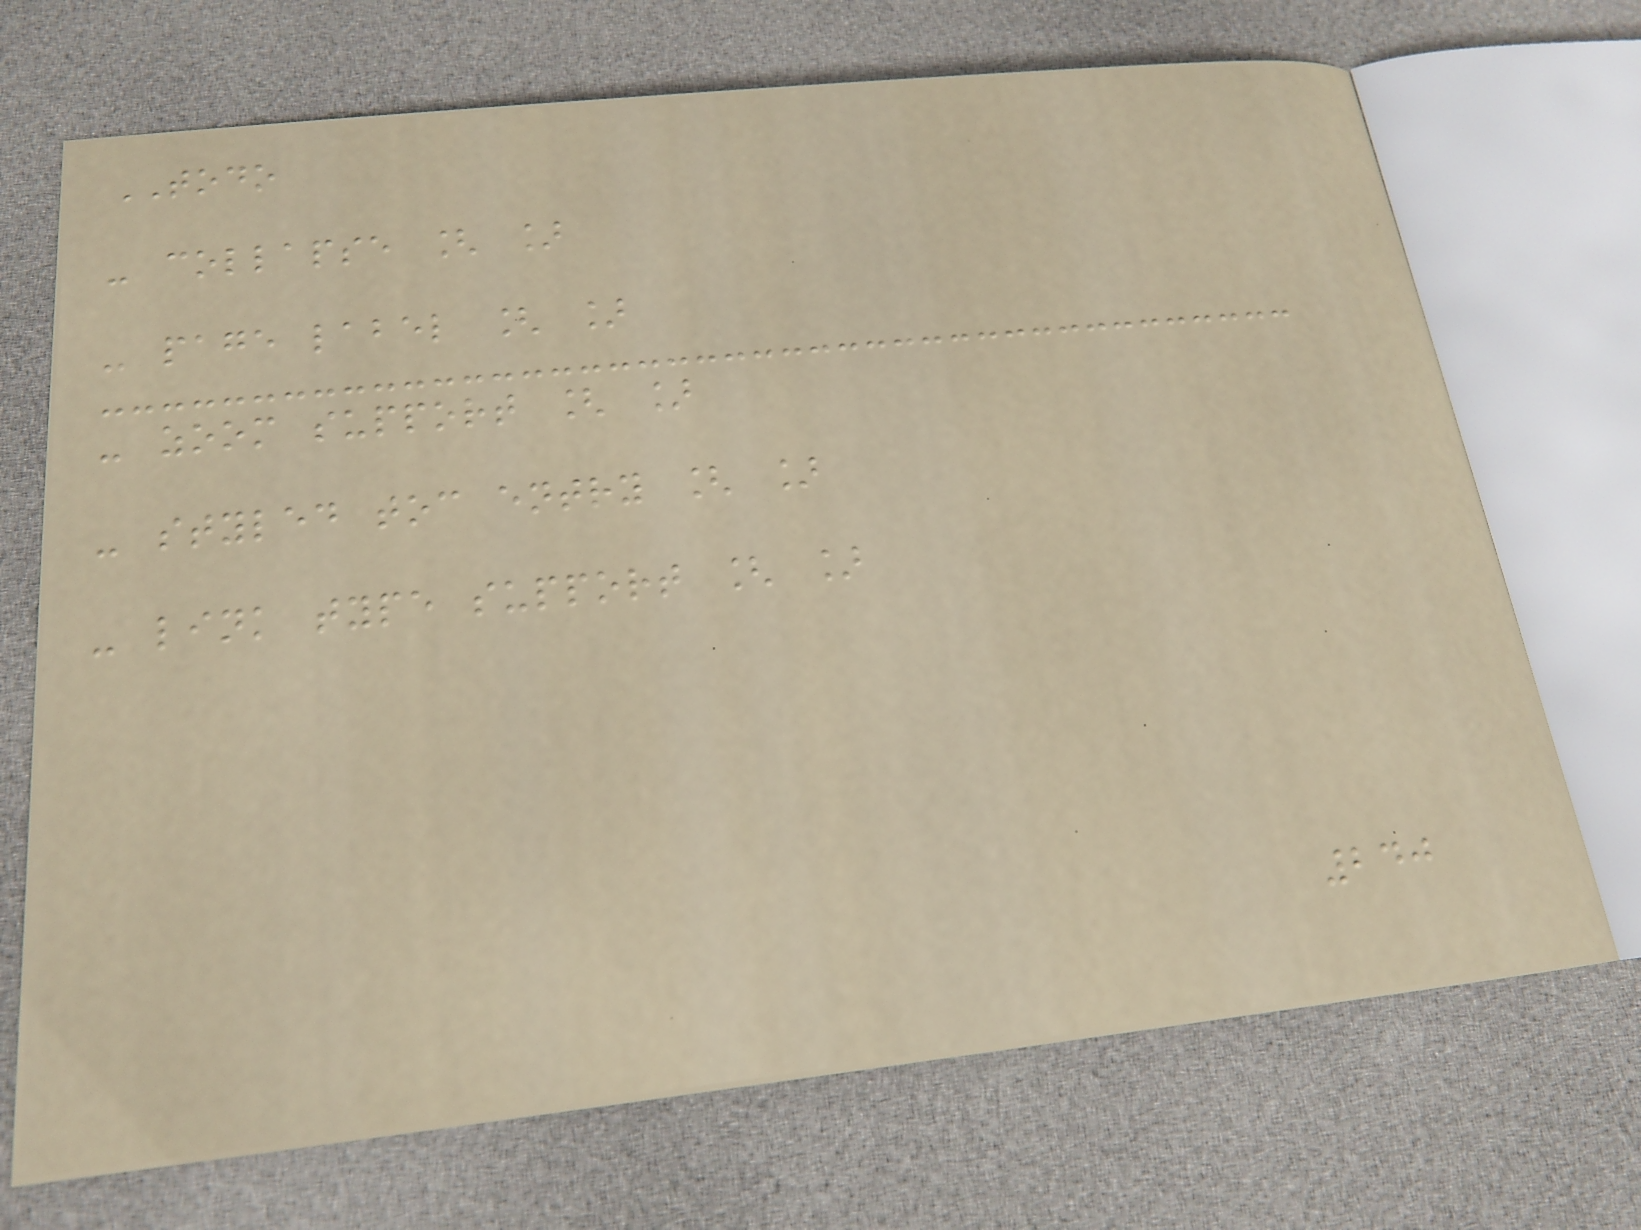TODO
- collapse [ ]
- page label [ ]
- zoom support [ ]
- styled toc entry [ ]
- link type support [ ]
240
